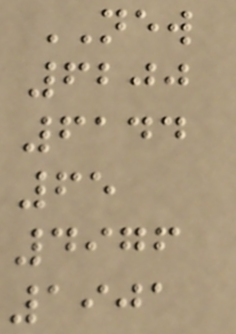NEW
6200
6144
65
4976
1901
